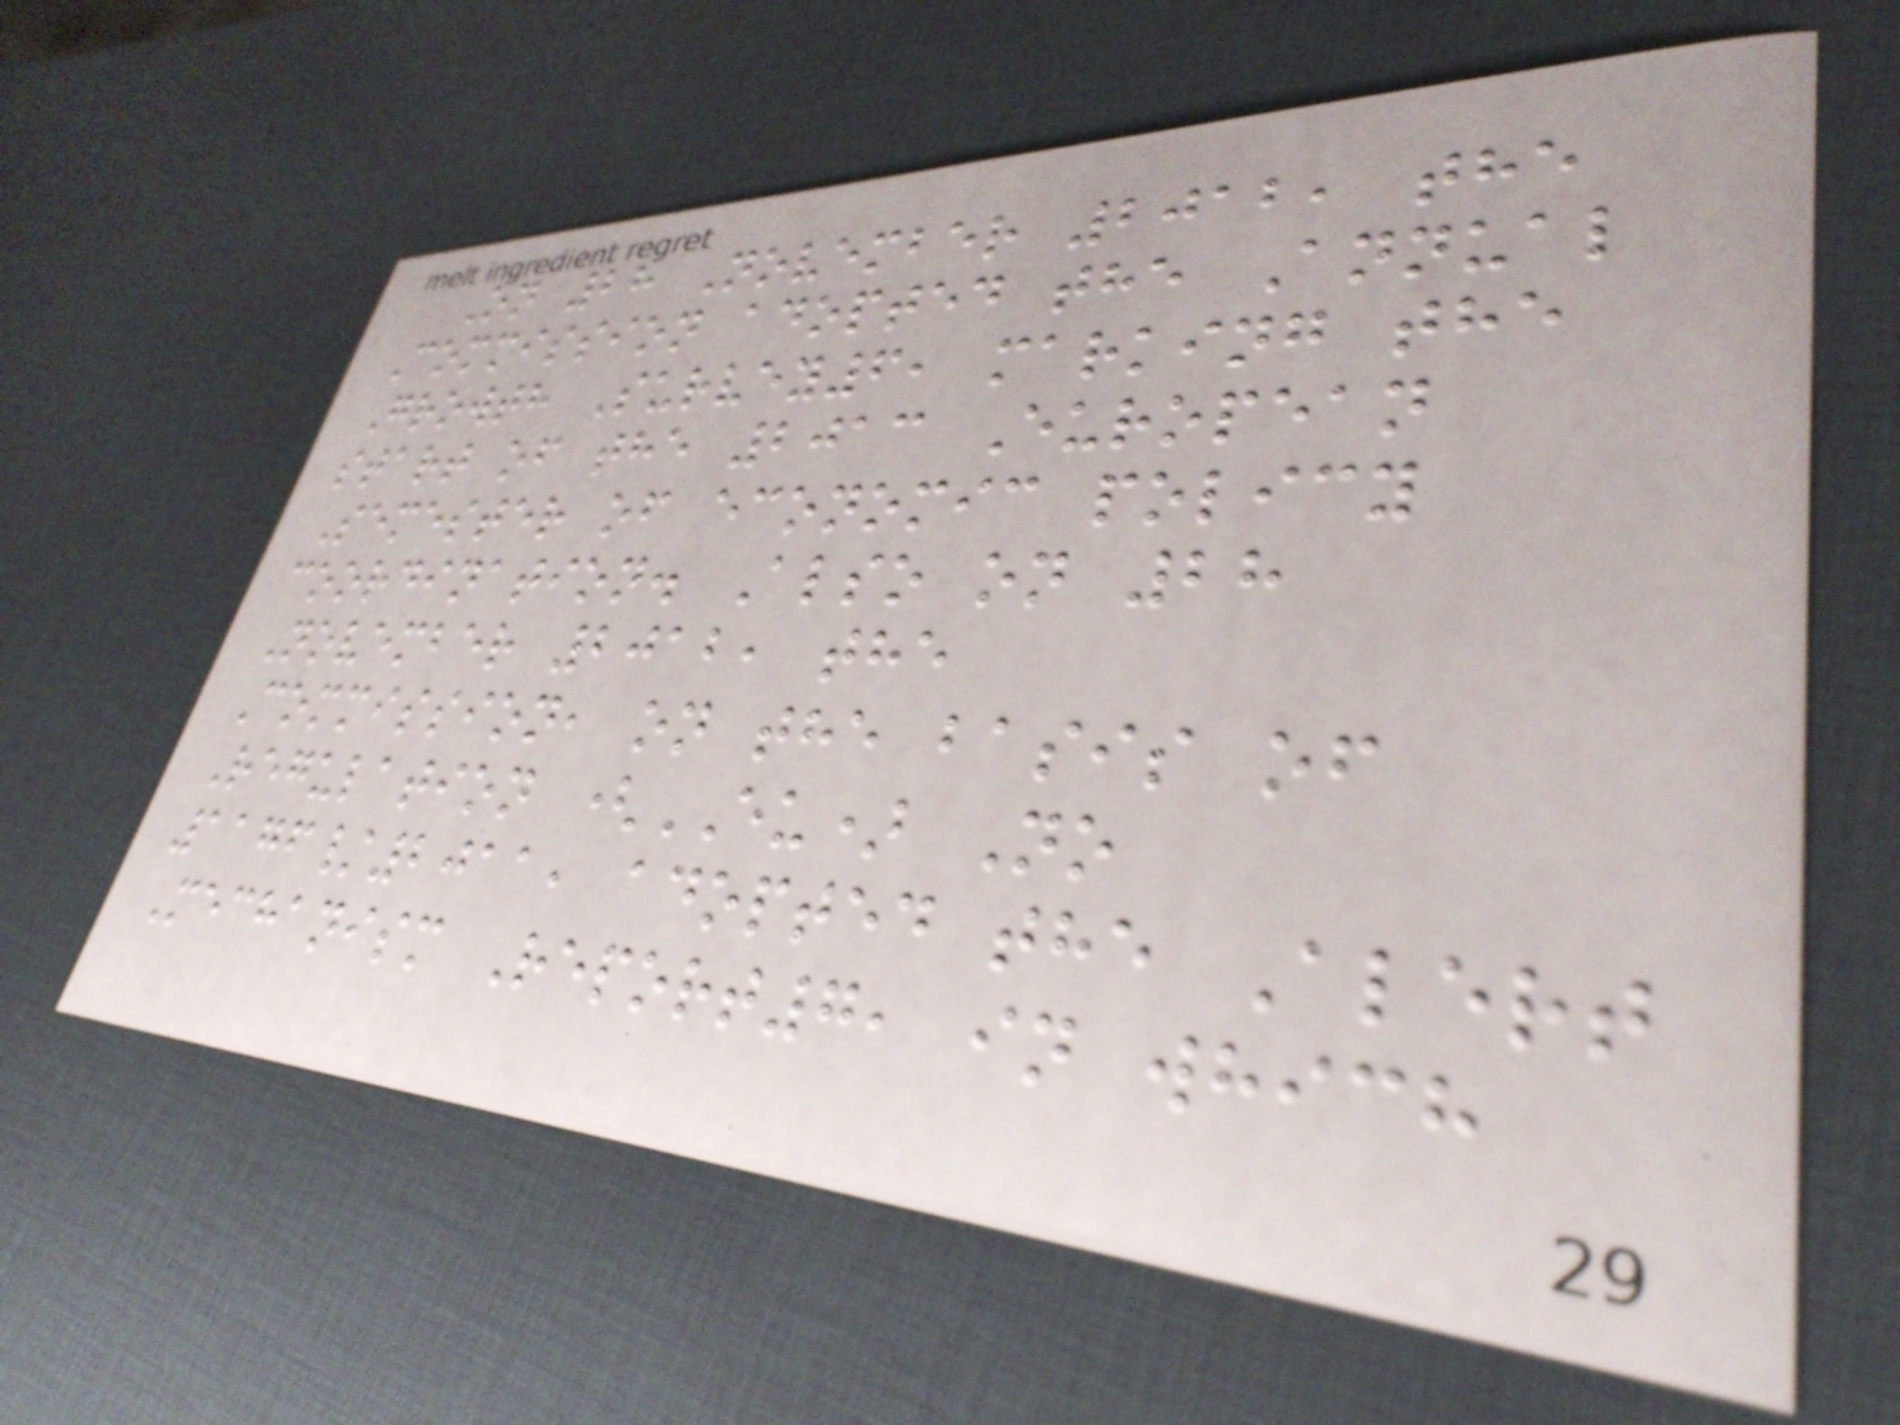On 28 November 2012, the
Commission adopted the Annual
Growth Survey6, marking the
start of the 2013 European
Semester of economic policy
coordination. Also on 28
November 2012, the
Commission, on the basis of
Regulation (EU) No
1176/2011, adopted the Alert
Mechanism Report7, in which
